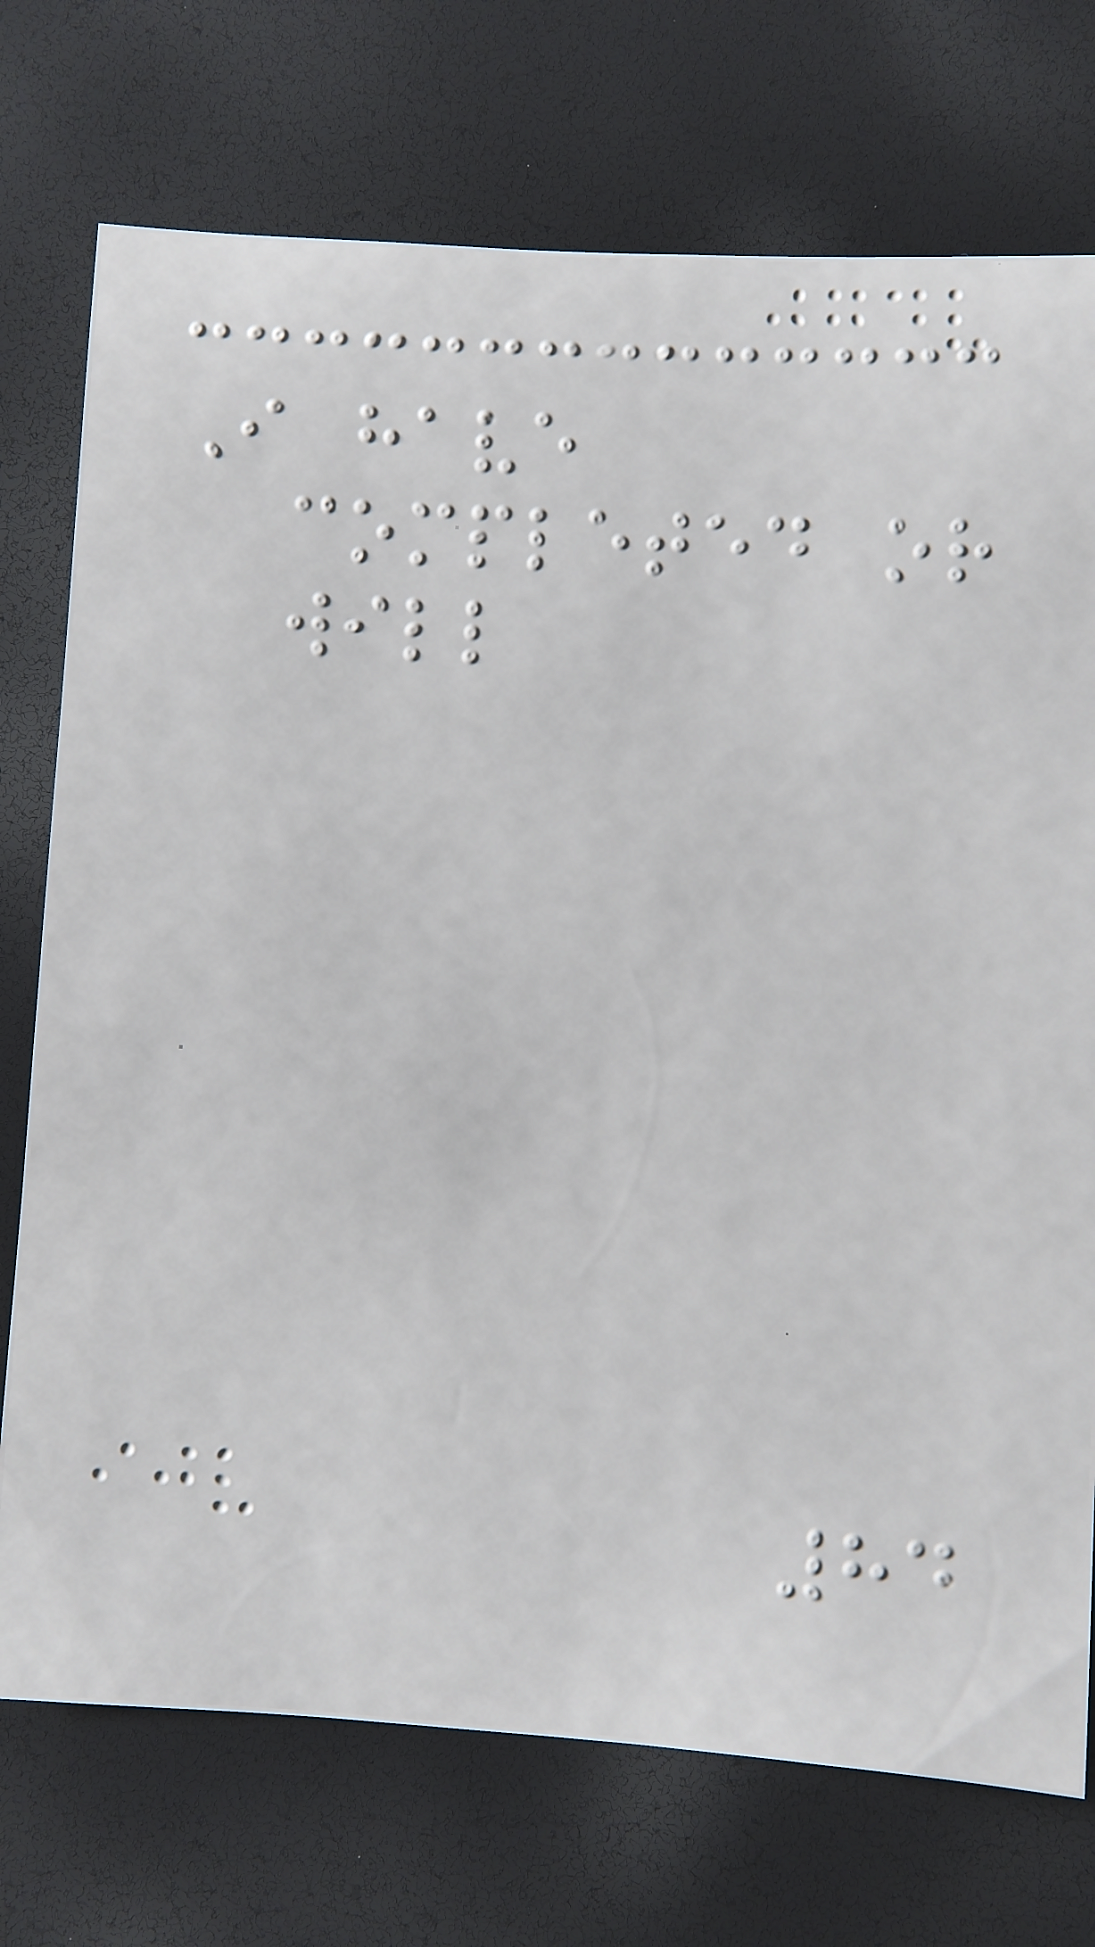I have
completed or
will
84
